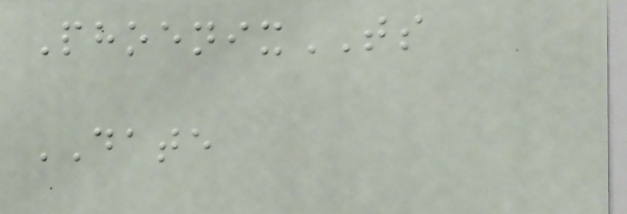PhoenixTS
DATE
